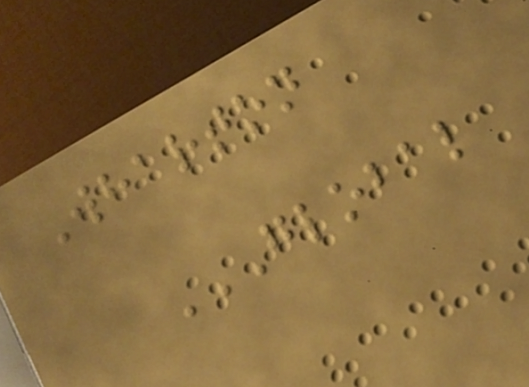Wharton
GLOBAL
